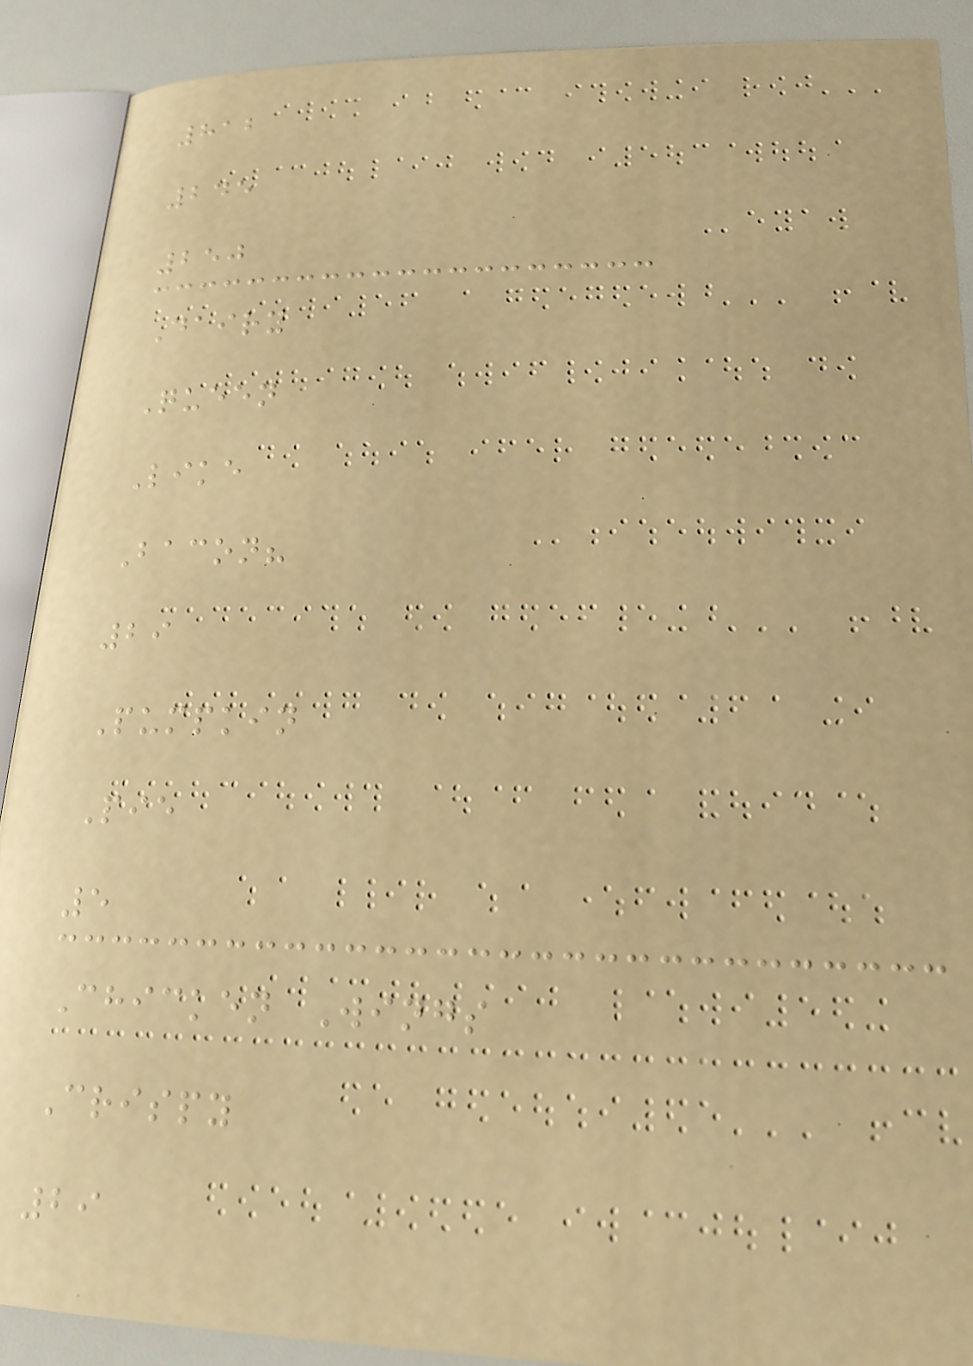812
245
250
Dairy
Queen
Like
Bacon?
29
Pumpkin
Pie
5
Chicken Wings
Crispy
29
